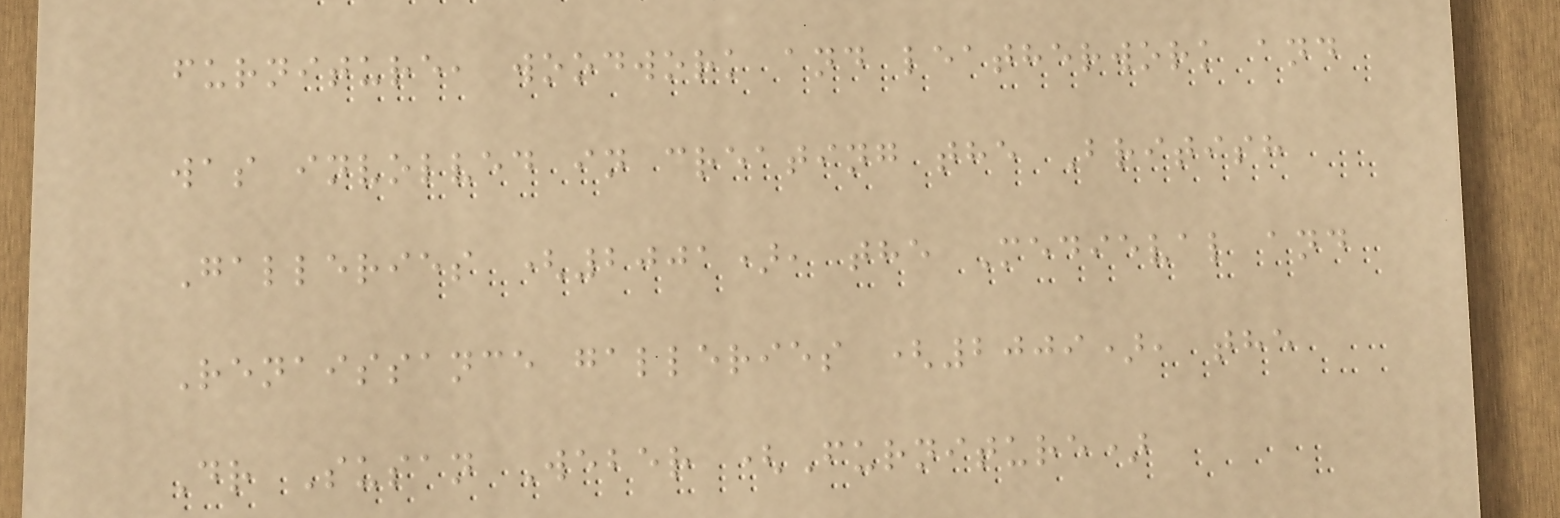furniture, woodwork and leatherwork and
was involved in creating the British
Galleries (2001), the Medieval and
Renaissance galleries (2009), the
Dr Susan Weber (Furniture)
